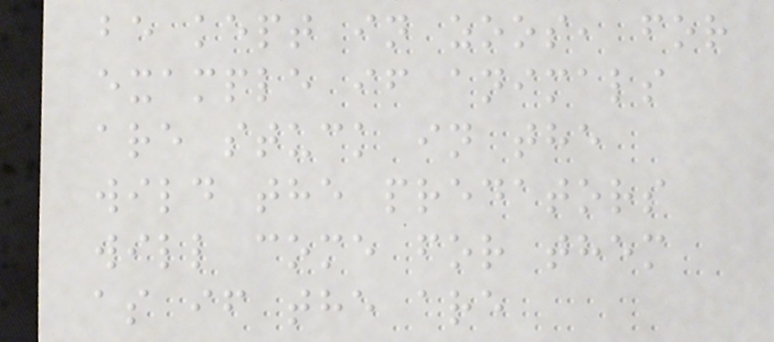be kept in zoos, for
example if animals
are stuck in the
wild the predators
will come for them
as if the are
